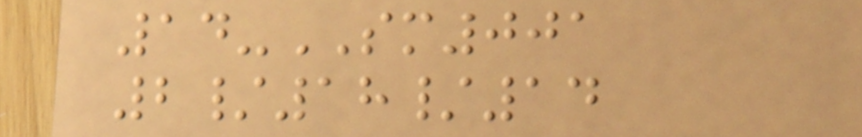14-SM001
2/18/14
